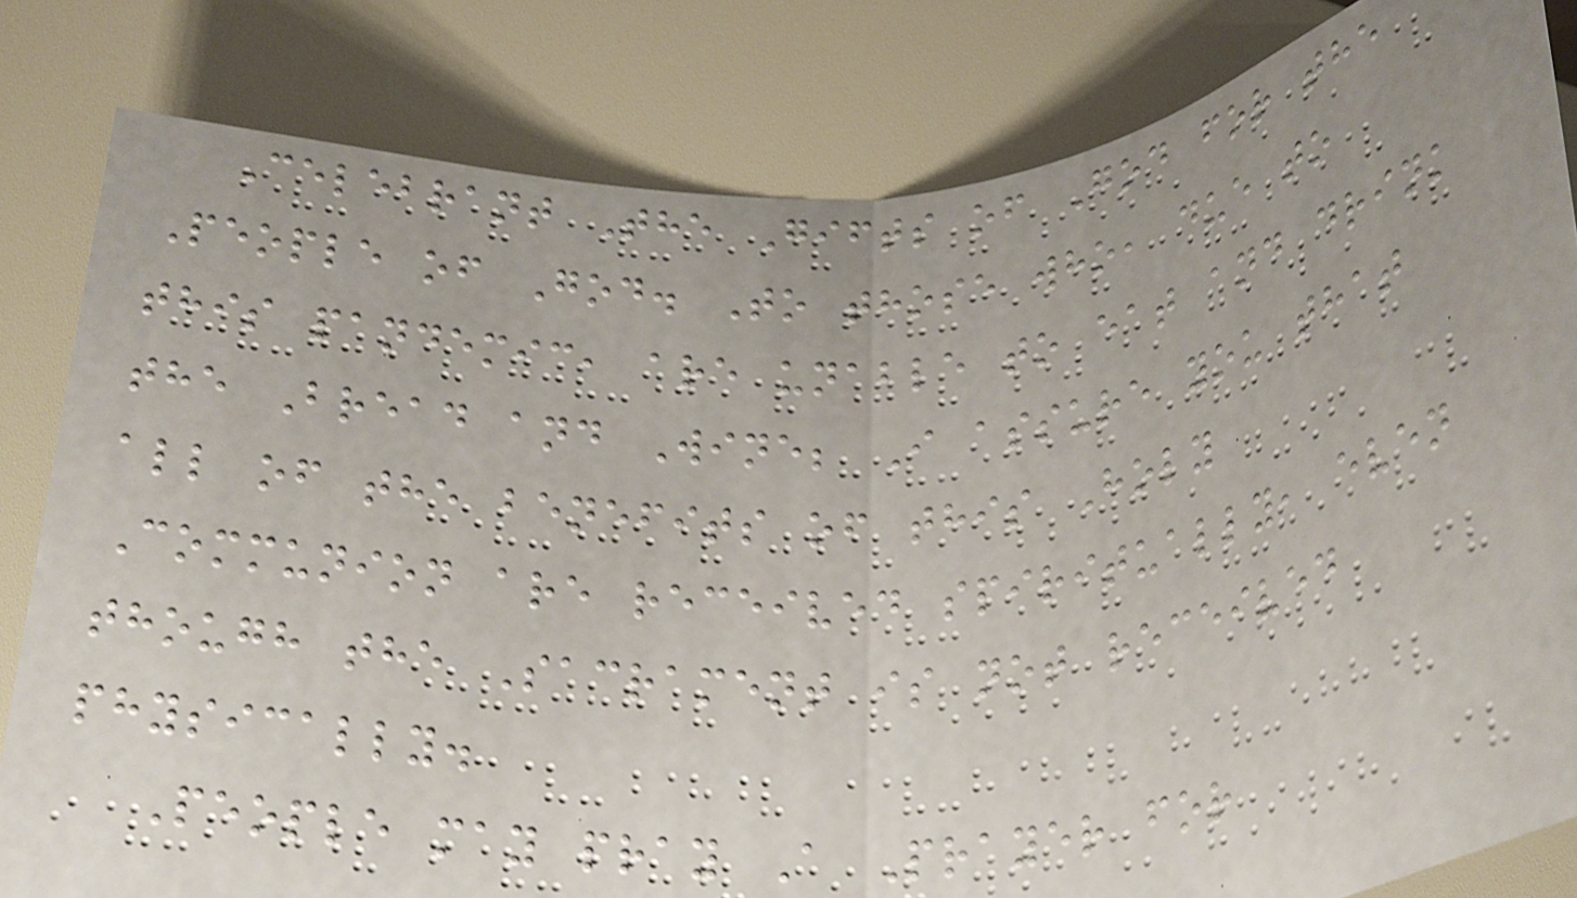Celebrant The Gifts of God for the
People of God. To those who, due to
this pandemic, are unable to eat and drink
the Bread and Wine; I assure you that
all of the benefits of this Holy
Communion are received spiritually, even
though the Sacrament is not received
physically.
People may pray A Prayer for
